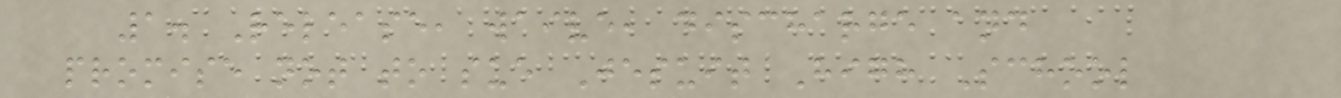1. Release, waive, discharge and
promise not to sue Jesuit High School
